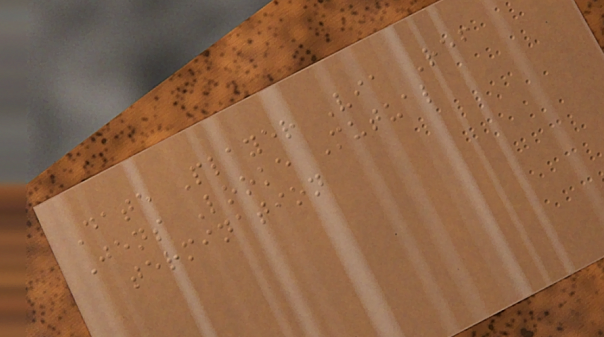Date Player Via Ref
Jens Looke Mutual
termination
